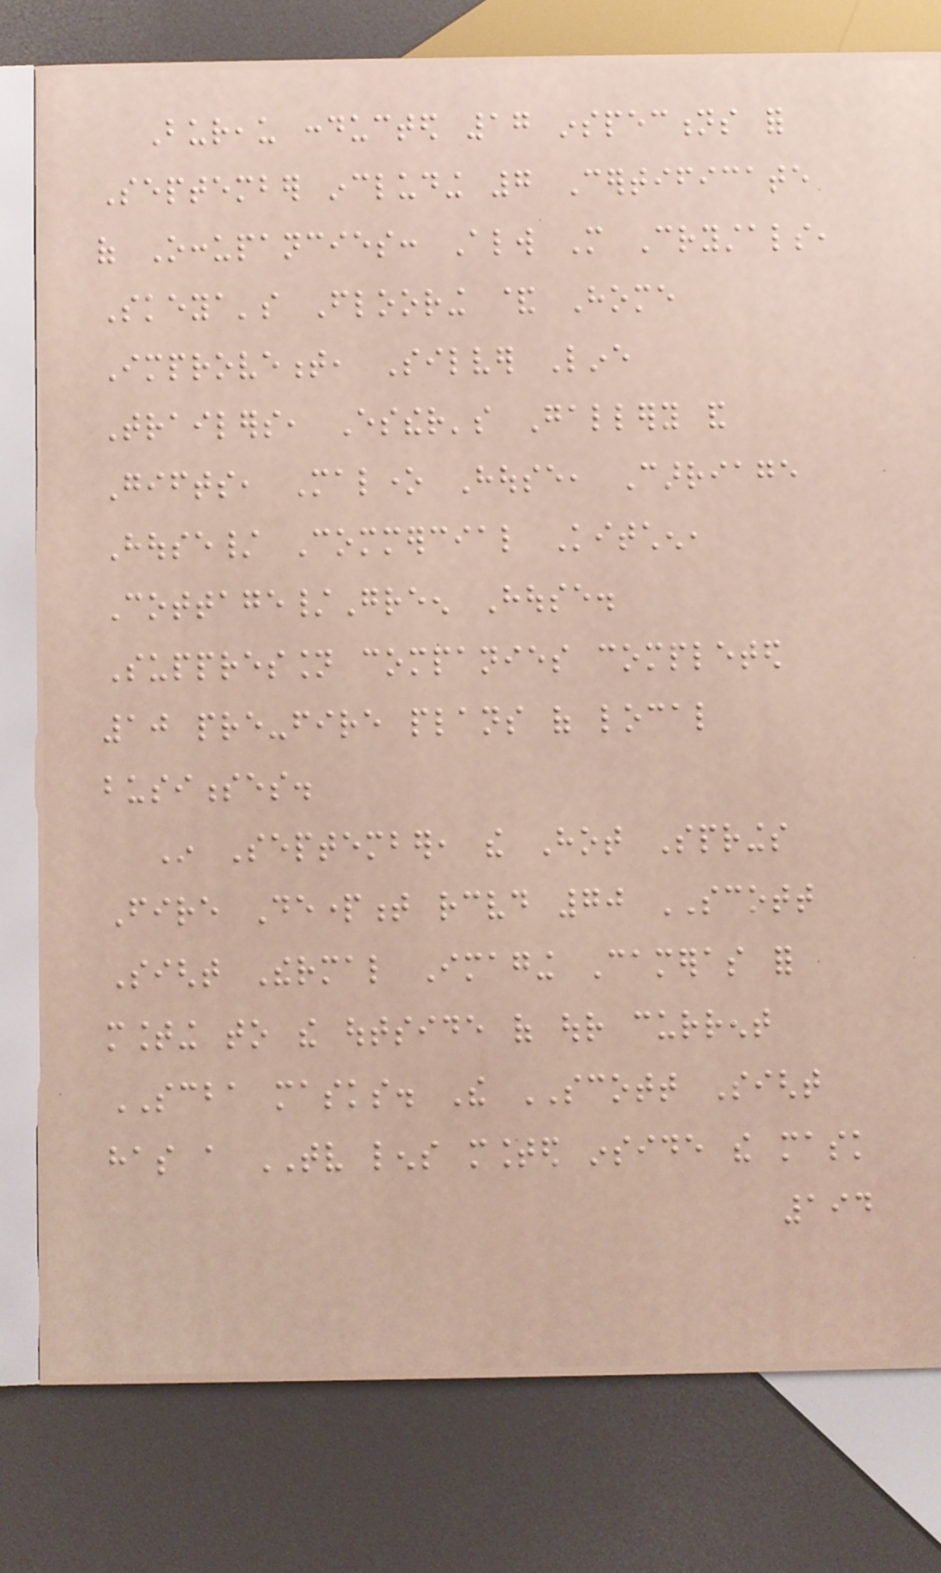Bureau conducted 17 inspections for
September including 7 Certificate
of Occupancies: Always More Crystals,
Skeya's Flooring & Home
Improvement, Silver Line
Trailers, Esther's Gallery and
Gifts, Malone House, Carriage
House/ Commercial Kitchen,
Cottage/Green House.
Suppression companies completed
10 pre-fire plans of local
businesses.
In September, the Hot Springs
Fire Department received 70 SCOTT
Sight Thermal Imaging Cameras for
mounting to the outside of our current
SCBA masks. The SCOTT Sight
has a TV lens mounted inside the mask
194
